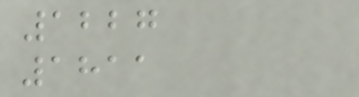1227
1811
